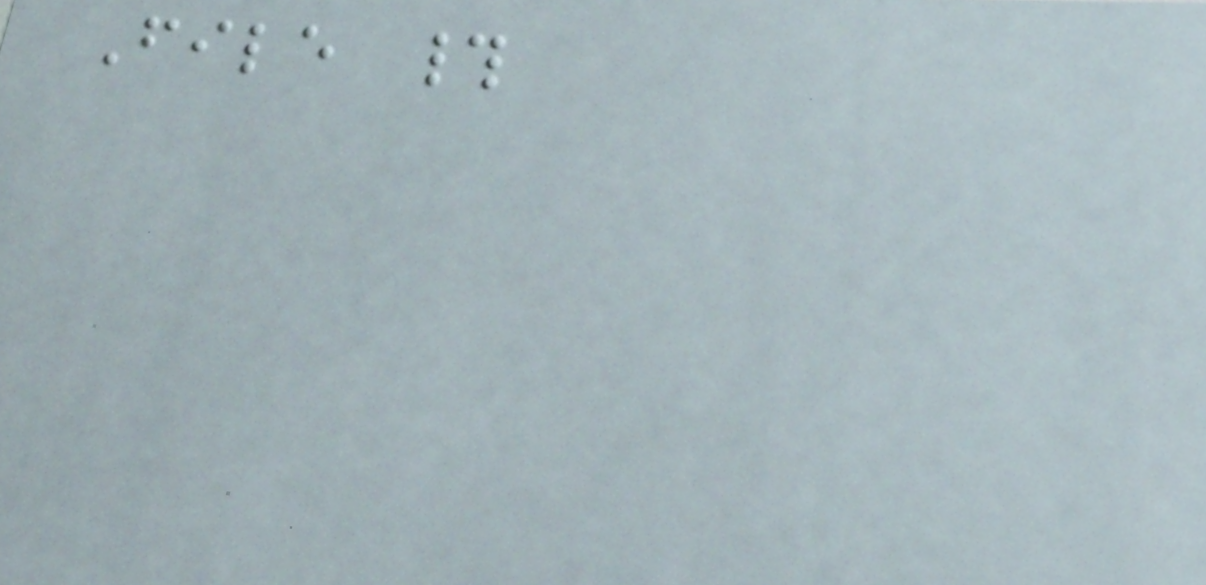File #
